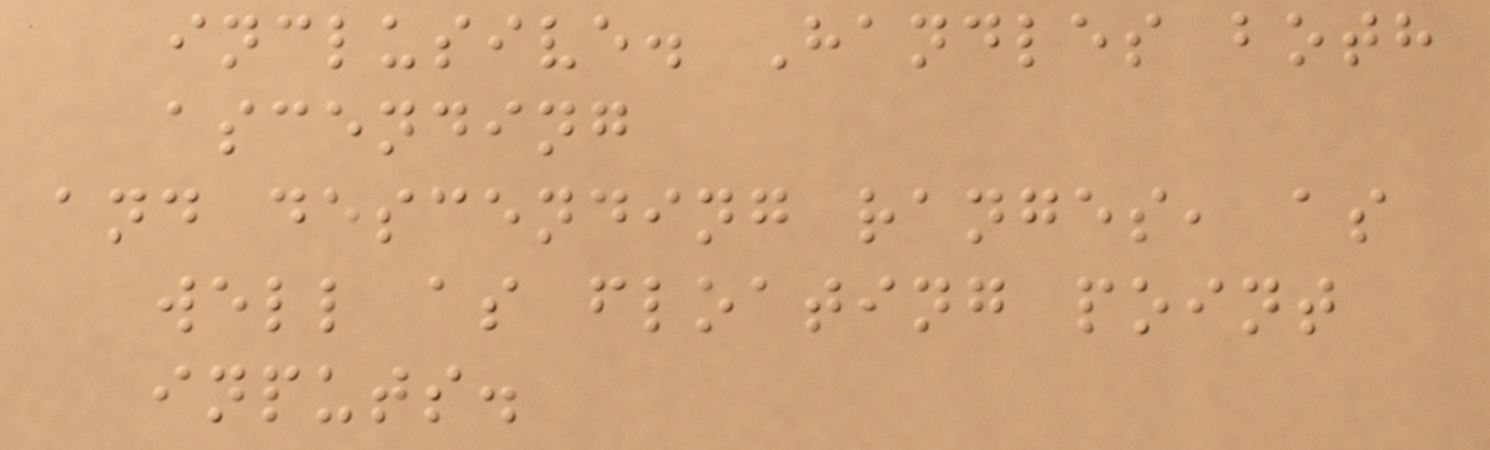inclusive. Handles both
ascending
and descending ranges, as
well as floating point
inputs.
